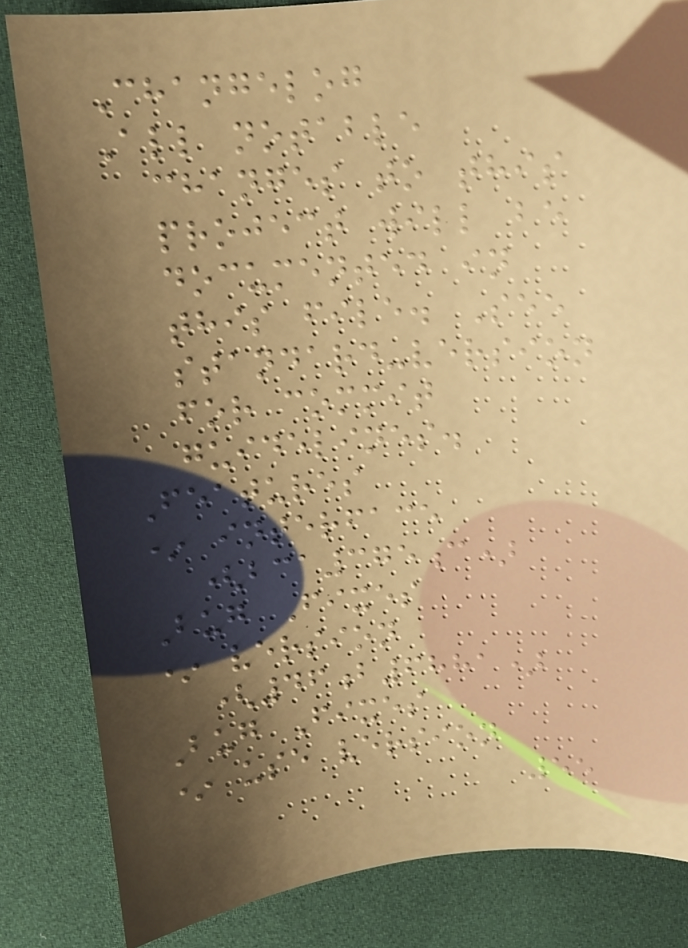Changelog
All notable
changes to this
project will be
documented in
this file. See
standard-version
for commit
guidelines.
Features
* interface
(bca375c)
Bug Fixes
* version
(46b6881)
Bug Fixes
* use version
55
